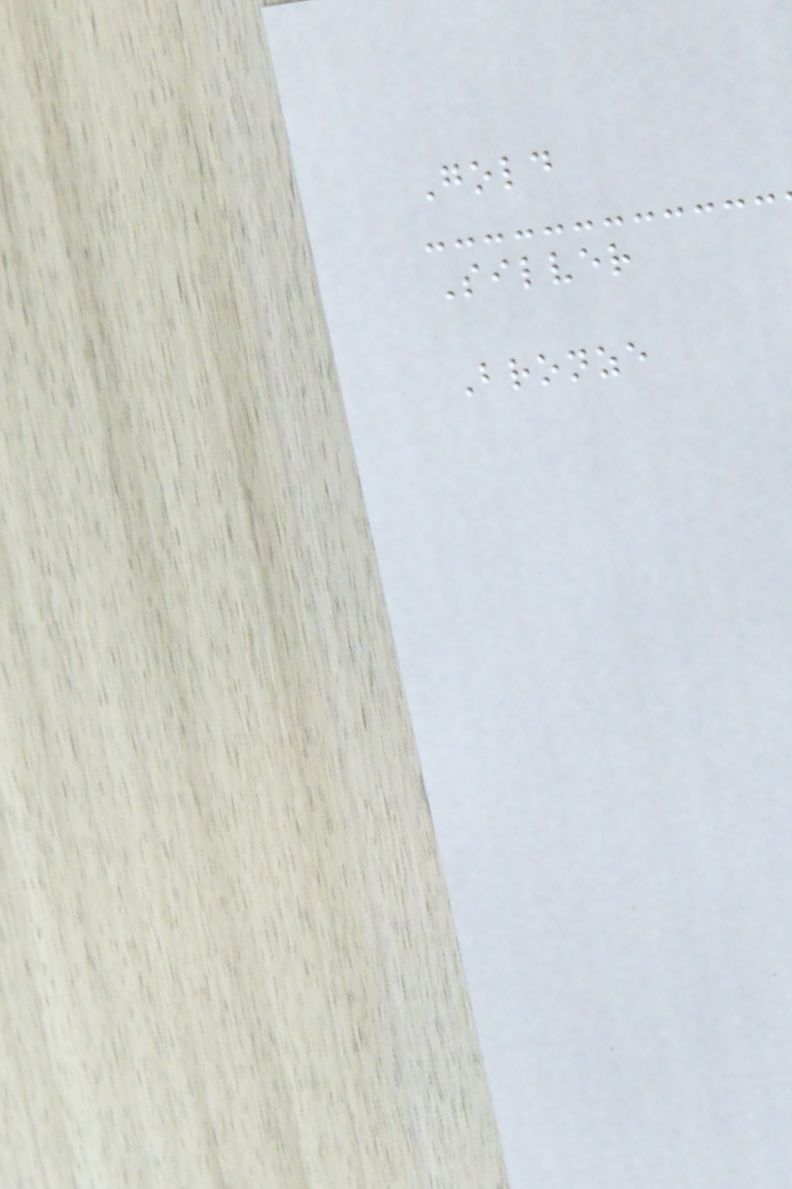Gold
Silver
Bronze
